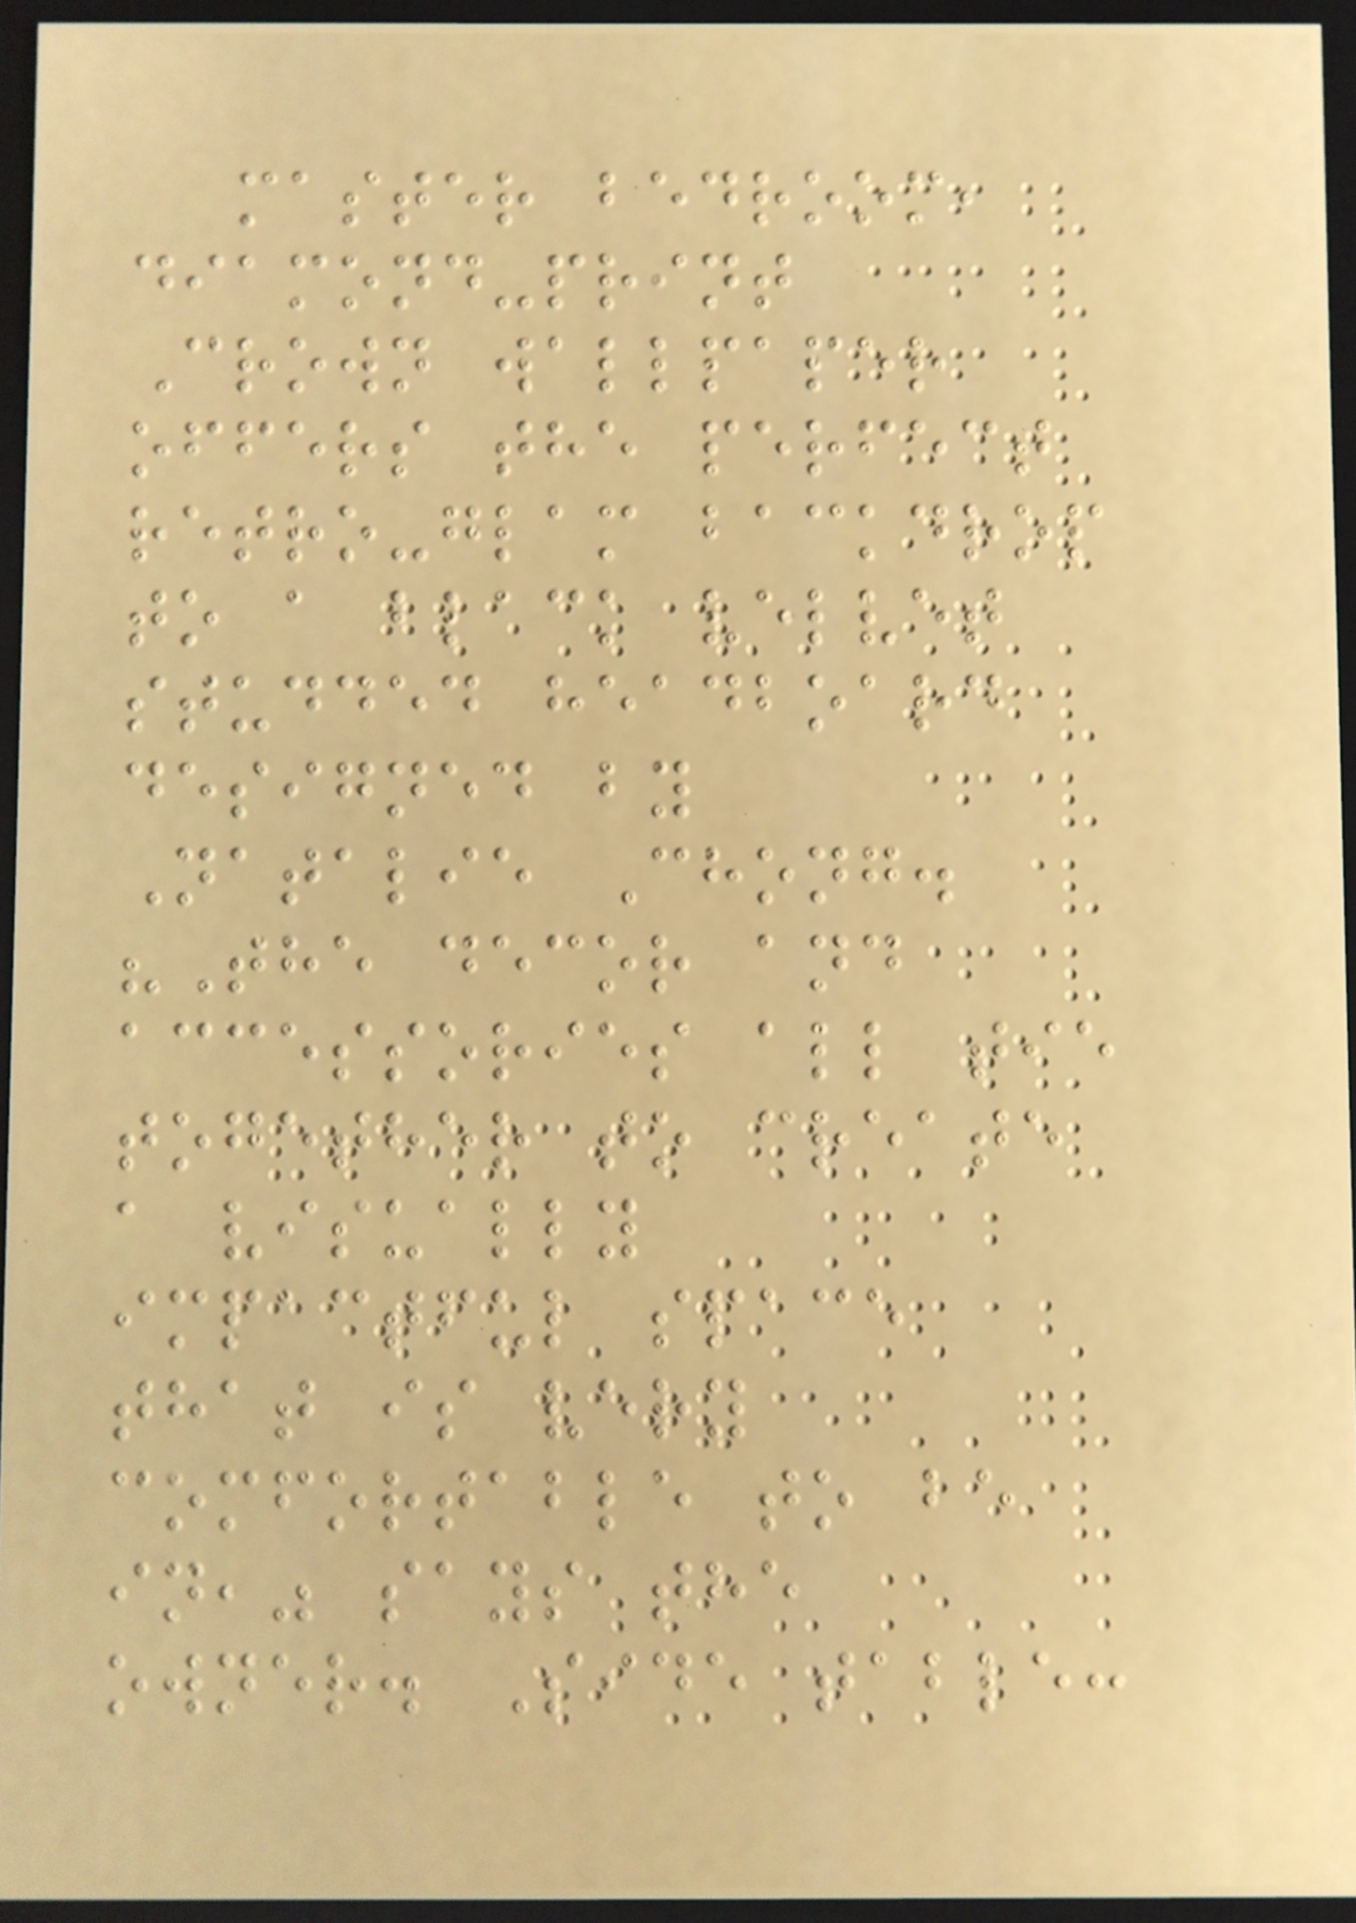master bedroom,
diamond-print
Crown wallpaper
offers the perfect
retro-glam backdrop
to a black velvet
studded headboard
designed by
Natalie Chong.
"The decor and
accessories all tie
together to create
a visually
impactful space
that is very
comfortable to be
in," says the
owner. Side table:
